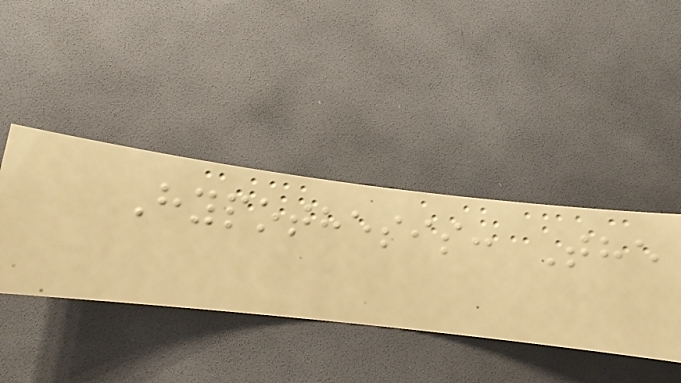Hypothesis: The
